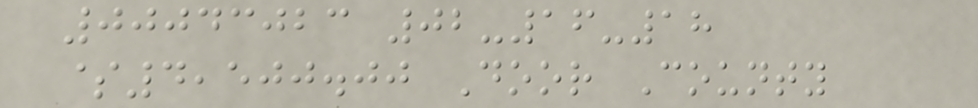00043023 02-16-18
$4,500.00 Door County
